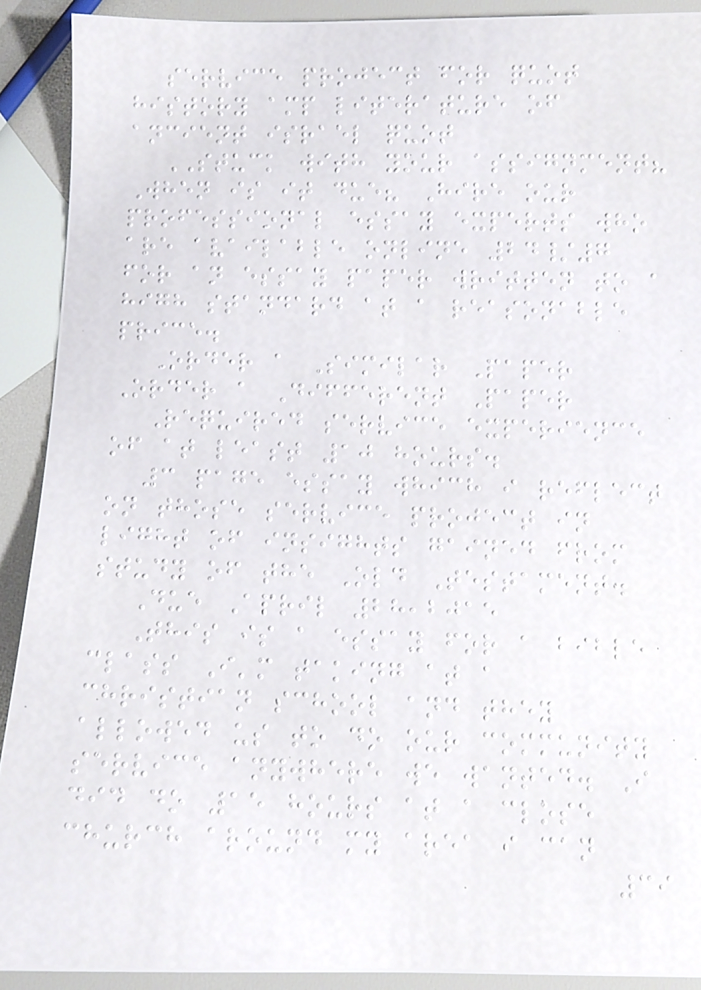service project for quot
history amp literature of
ancient israel quot
STUCK with your assignment?
When is it due? Hire our
professional essay experts who
are available online 24/7
for an essay paper written to a
high standard at a reasonable
price.
Order a Similar Paper
Order a Different Paper
Required service experience
of at least 10 hours.
3 page essay which i reflect
on those service project in
light of insights gained from
study of the Old Testament.
Due April 28,2015
This is a essay for a bible
class I'm taking at a
christian school and they
allowed us to do our community
service anywhere we wanted. I
did do 15 hours at a close
church around my area i can
39
